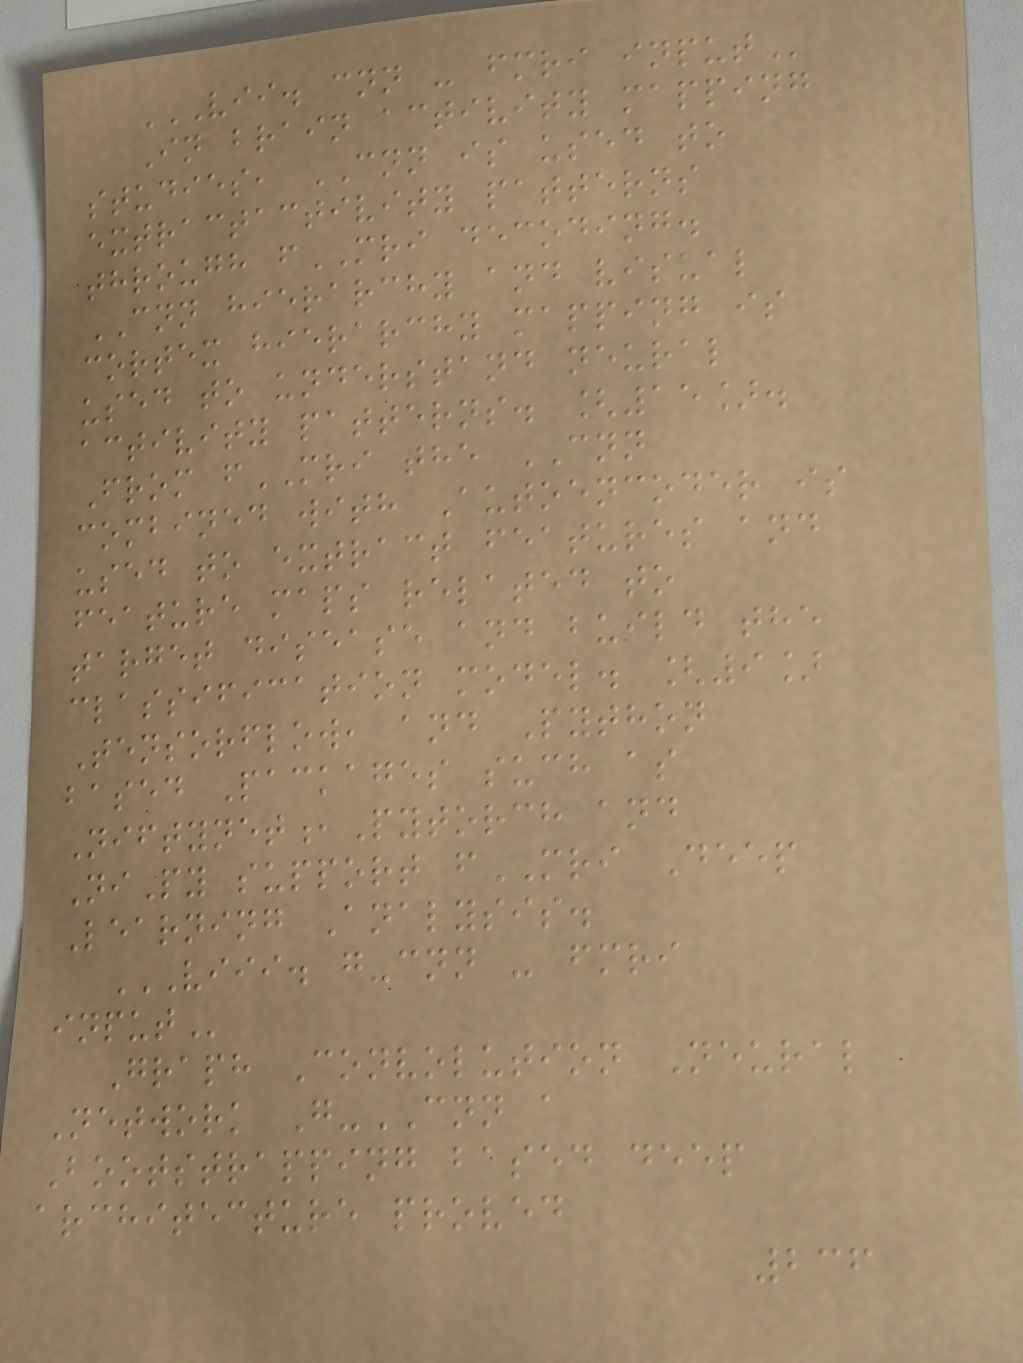VII. CNN - FMRI INPUT
In brain activity mapping
studies, CNN is used to
extractactivity patterns
through fMRI decoding.
CNN hierarchy and visual
cortex hierarchy mapping is
used to understand neural
activity patterns. [15].
From fMRI the CNN
combined with Autoencoder is
used to extract features and
feature maps related to
target disease and build the
classification model. [9]
Tensorflow, and Python
based Packages such as
Niftynet,Pytorch and
NiPy support fMRI Deep
Learning Analysis.
VIII. G-CNN - FMRI
INPUT
Graph Convolution Neural
Network G-CNN a
Bootstrapping based deep
architecture proved
236
